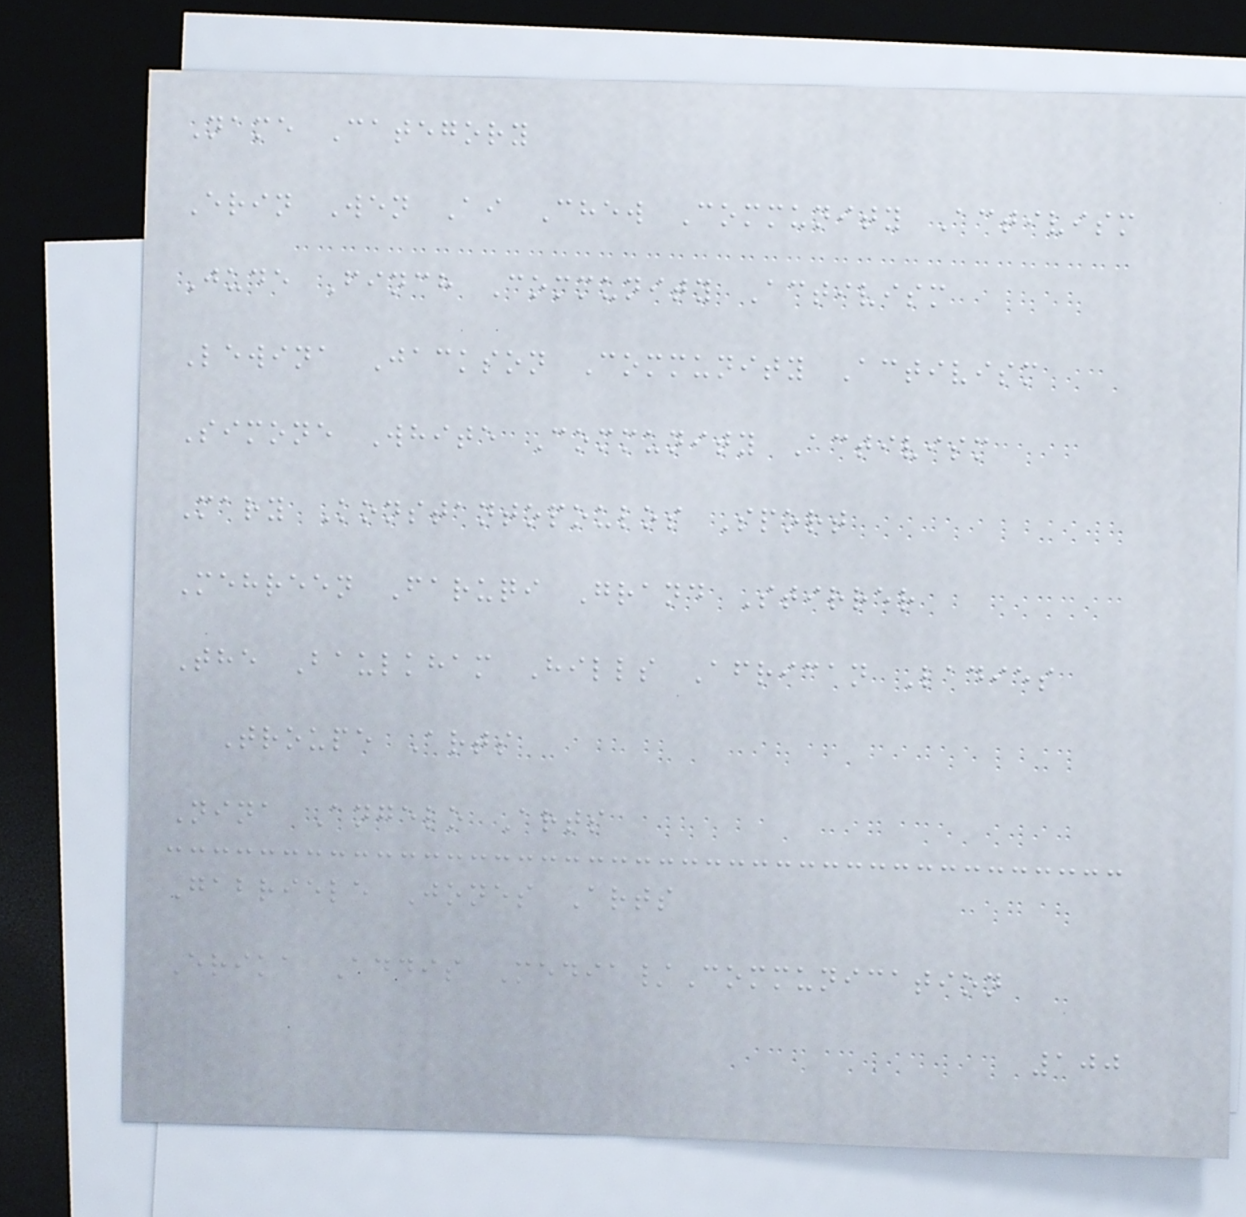Name Category
Erin Wen Ai Chew Community Activism
Jude Finch Community Activism
Lewina Jackson Community Activism
Simone White Community Activism
Mary Konstantopoulos Sport
Mehreen Faruqi Grand Stirrer
The Baulkham Hills African Ladies
Troupe Arts
Nina Angelo Arts
Gabriele Jones Arts
Erika Addis Media/Communication
100
